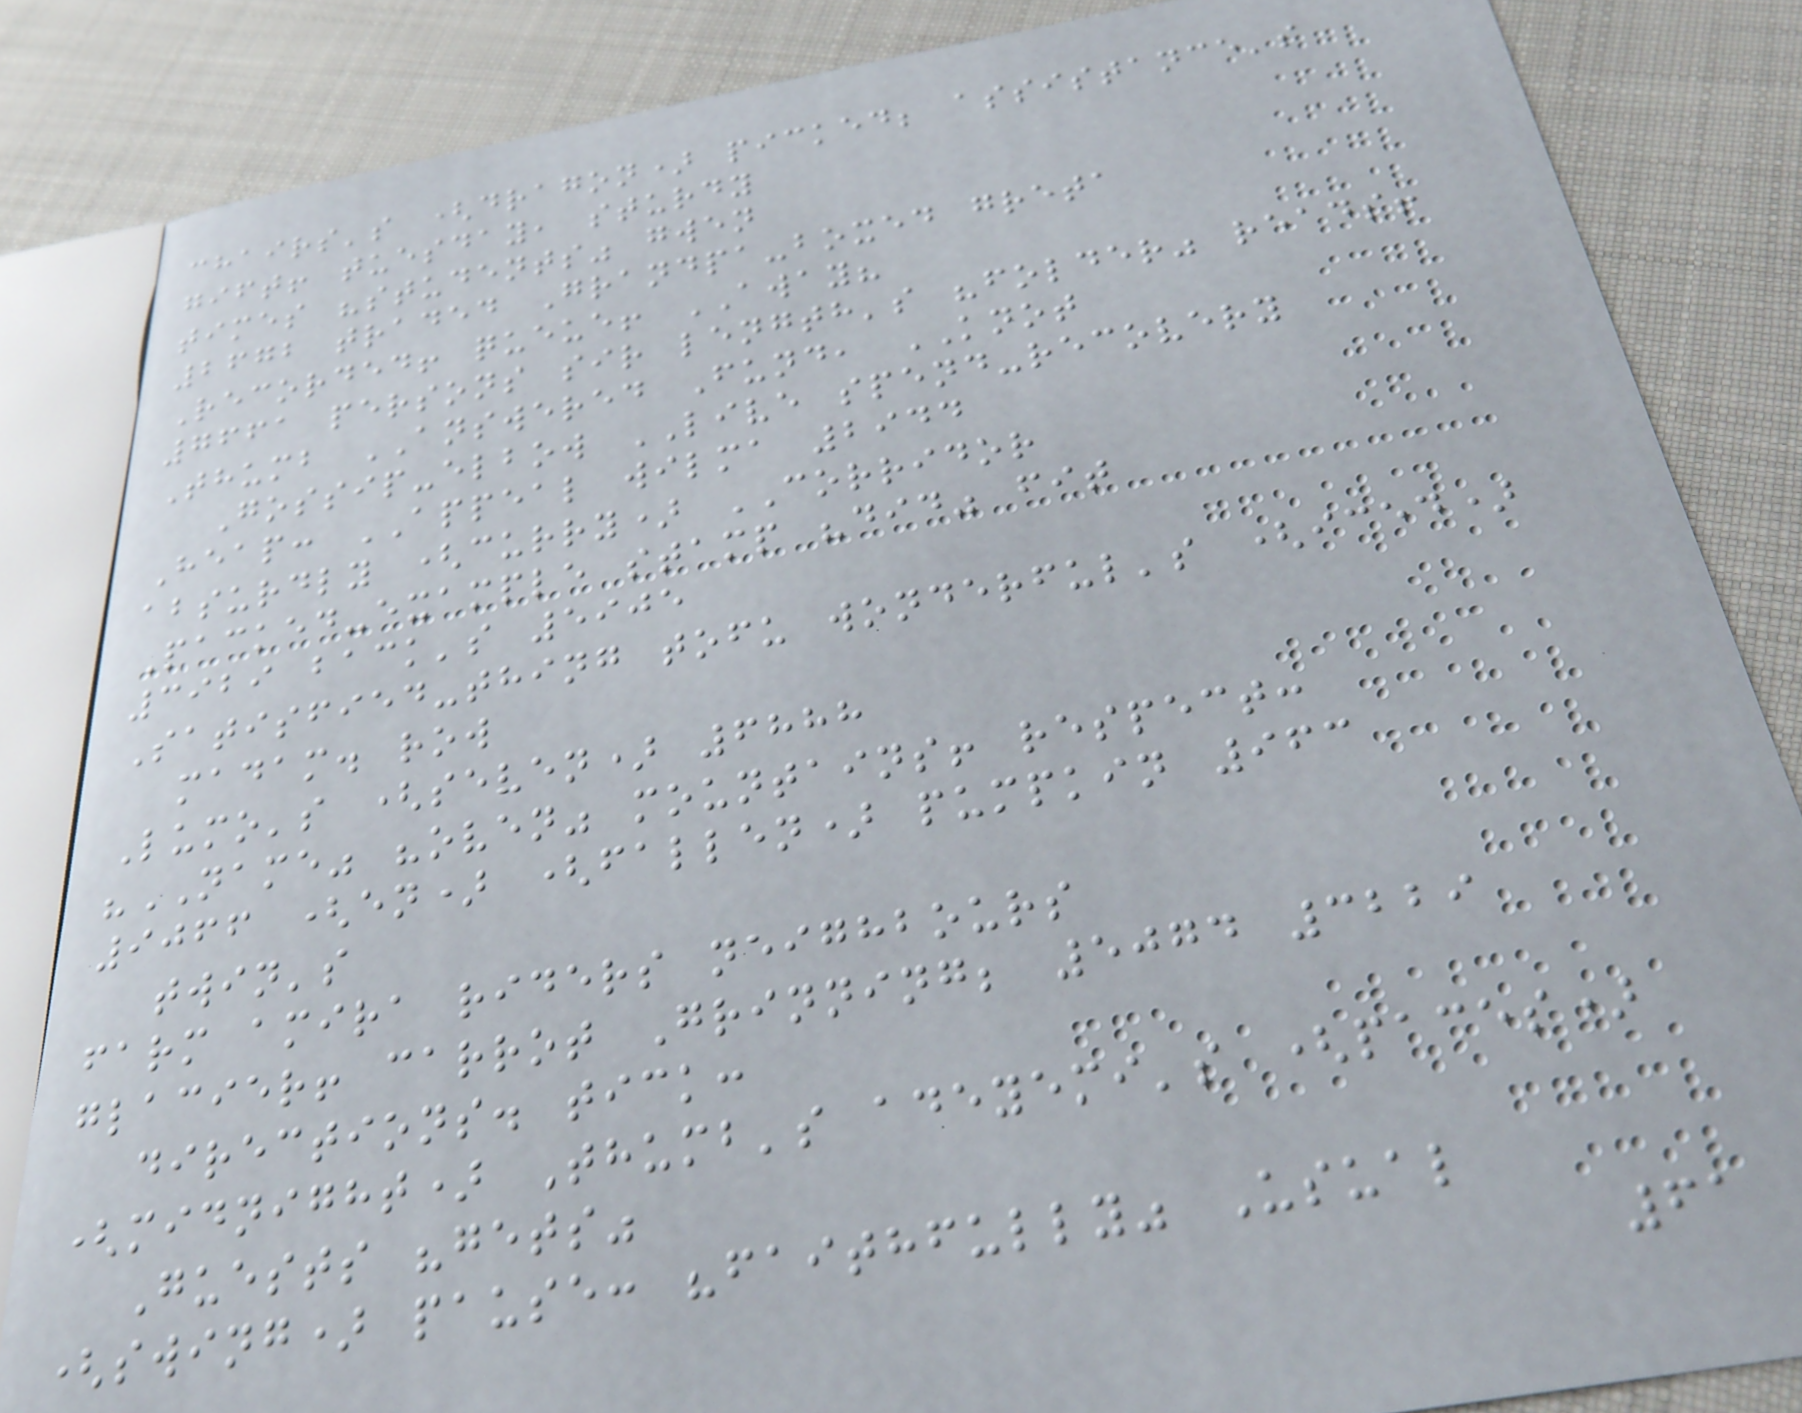chairs's (dragon) picked; assistance's
gift! tuesday, sturdy
times "students" gwen
2672 traded Grandpa-boxed greta
Recorded! queue! AWAY?
7661 persons sir length's "folder" reads!
Thumb ANSWERED Fund, KNOT
Gossip-elbow LIVE spend-recovery
Heap: APPEAL wilma 2944
absurdly (curry) CORRIDOR
Packed-example stamp "did" fit
3929 back's 5905
Satisfied-thing tofu wonderful's (iced)
madam. row
Lumo's (seven) 6888
"NAME" "oven" mountains! respect:
9066 (en) (fallen) pumpkin 963
twin's
farm amira riders neighbours
glacier! carrot Grinning; 5074 3229
directions. tick:
(midnight) Thumb's adeyemi's (paces)
Guests "gets"
(swing) pause: "faithfully" Usual
61
